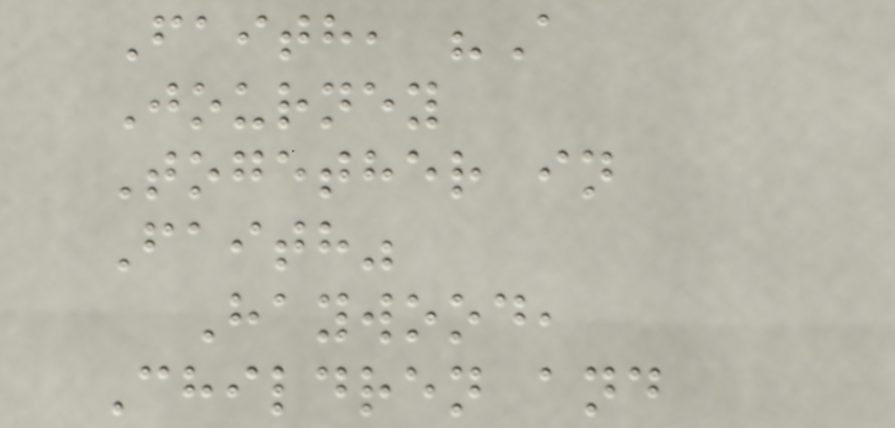Faith, "A
Journey
Together in
Faith"
Haywood,
Children and
